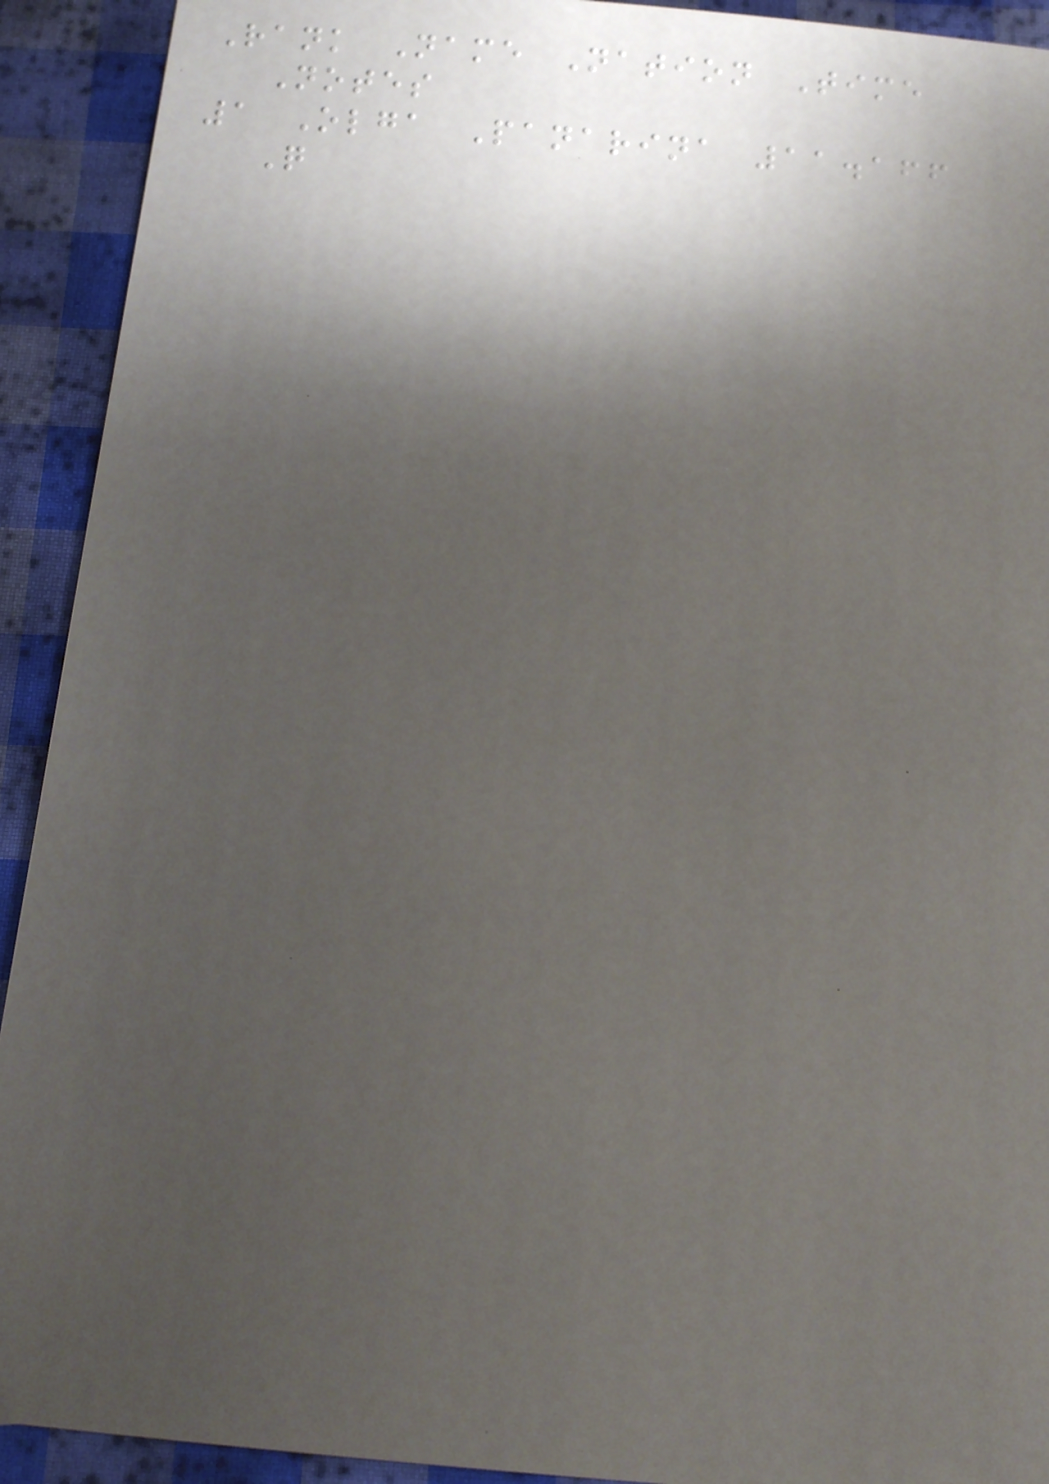Rank Name Nation Time
Notes
1 Olga Panarina 11.166
Q
